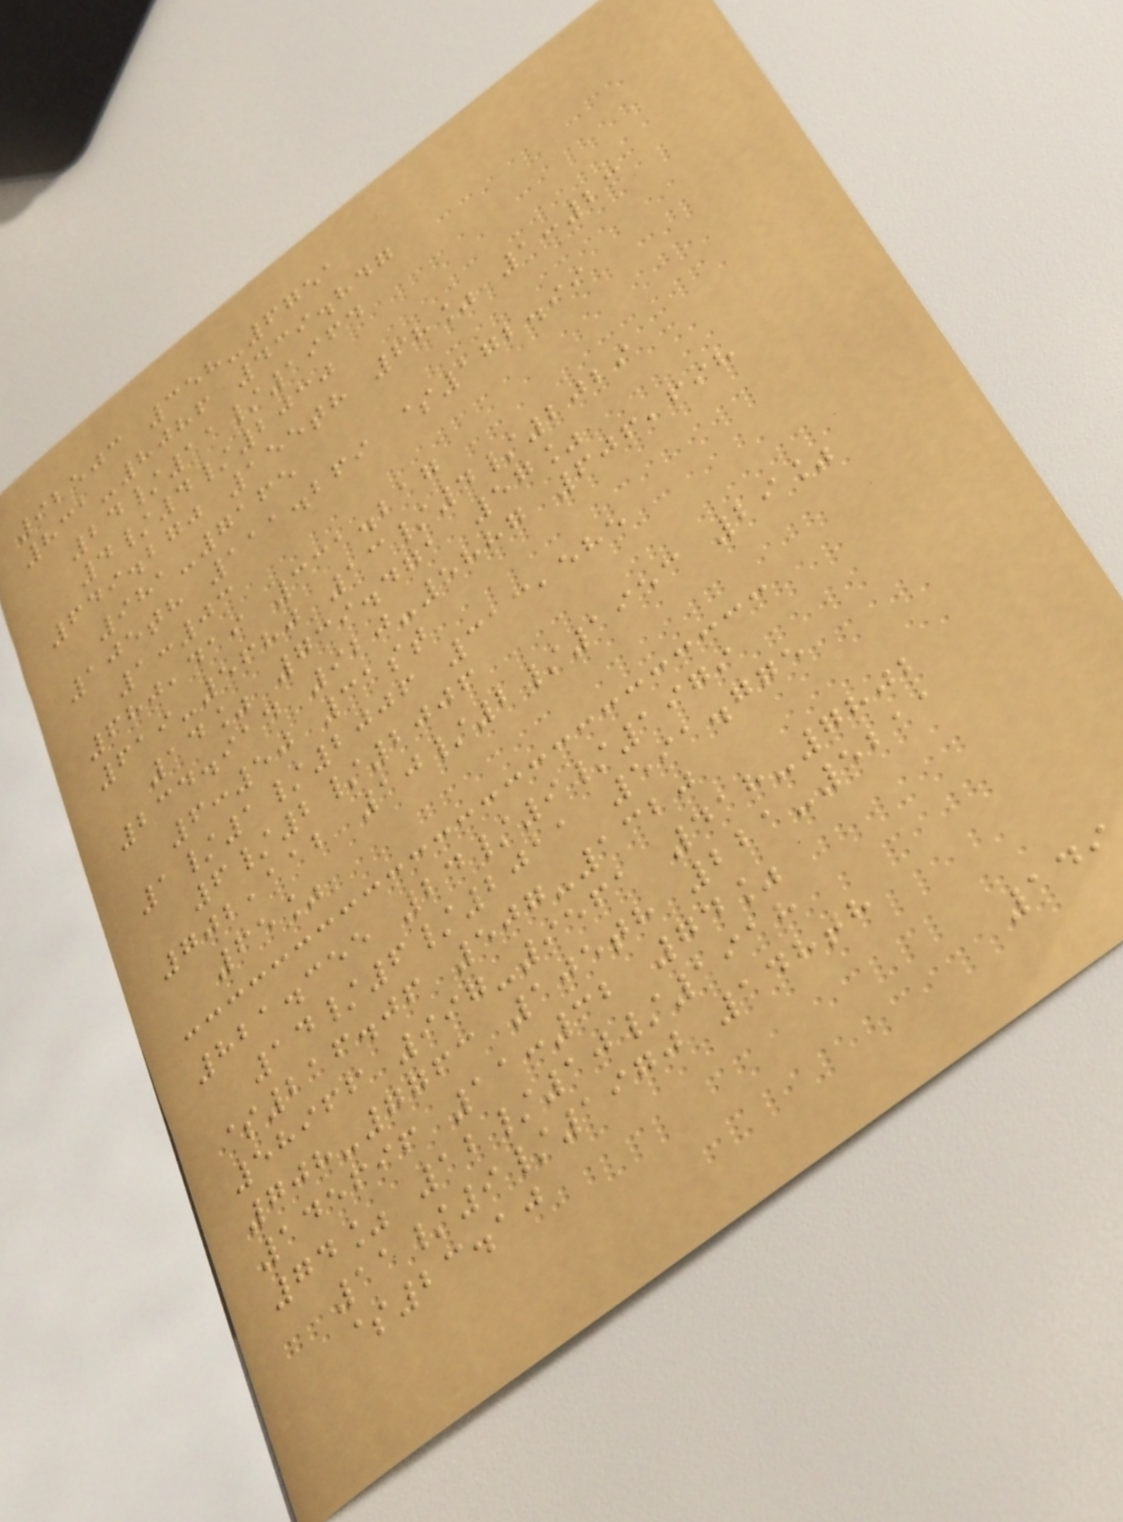92503 358-6751
831-8086 439.847
24/11/1964
4/4/2030
649.270 155th 68% 1:23
981-7165
105th 111.269 $172.99
1:03
680,419 331.217
619-5680 13/4/2029
14% 739.471 57%
234.914 920-5887 606,698
6:50 31st
1/1/2006 313,585
6/2/2006
702,112 10/2/1953 29%
65%
821.355 24/9/1979
14/6/2011 591.775
$216.06 507-1320
58966 997-9561 418-7802
708-7763 105th 221-5211
145696 11:32 74%
74% 12/10/1918
11/9/1970 148th
$23.10
149
